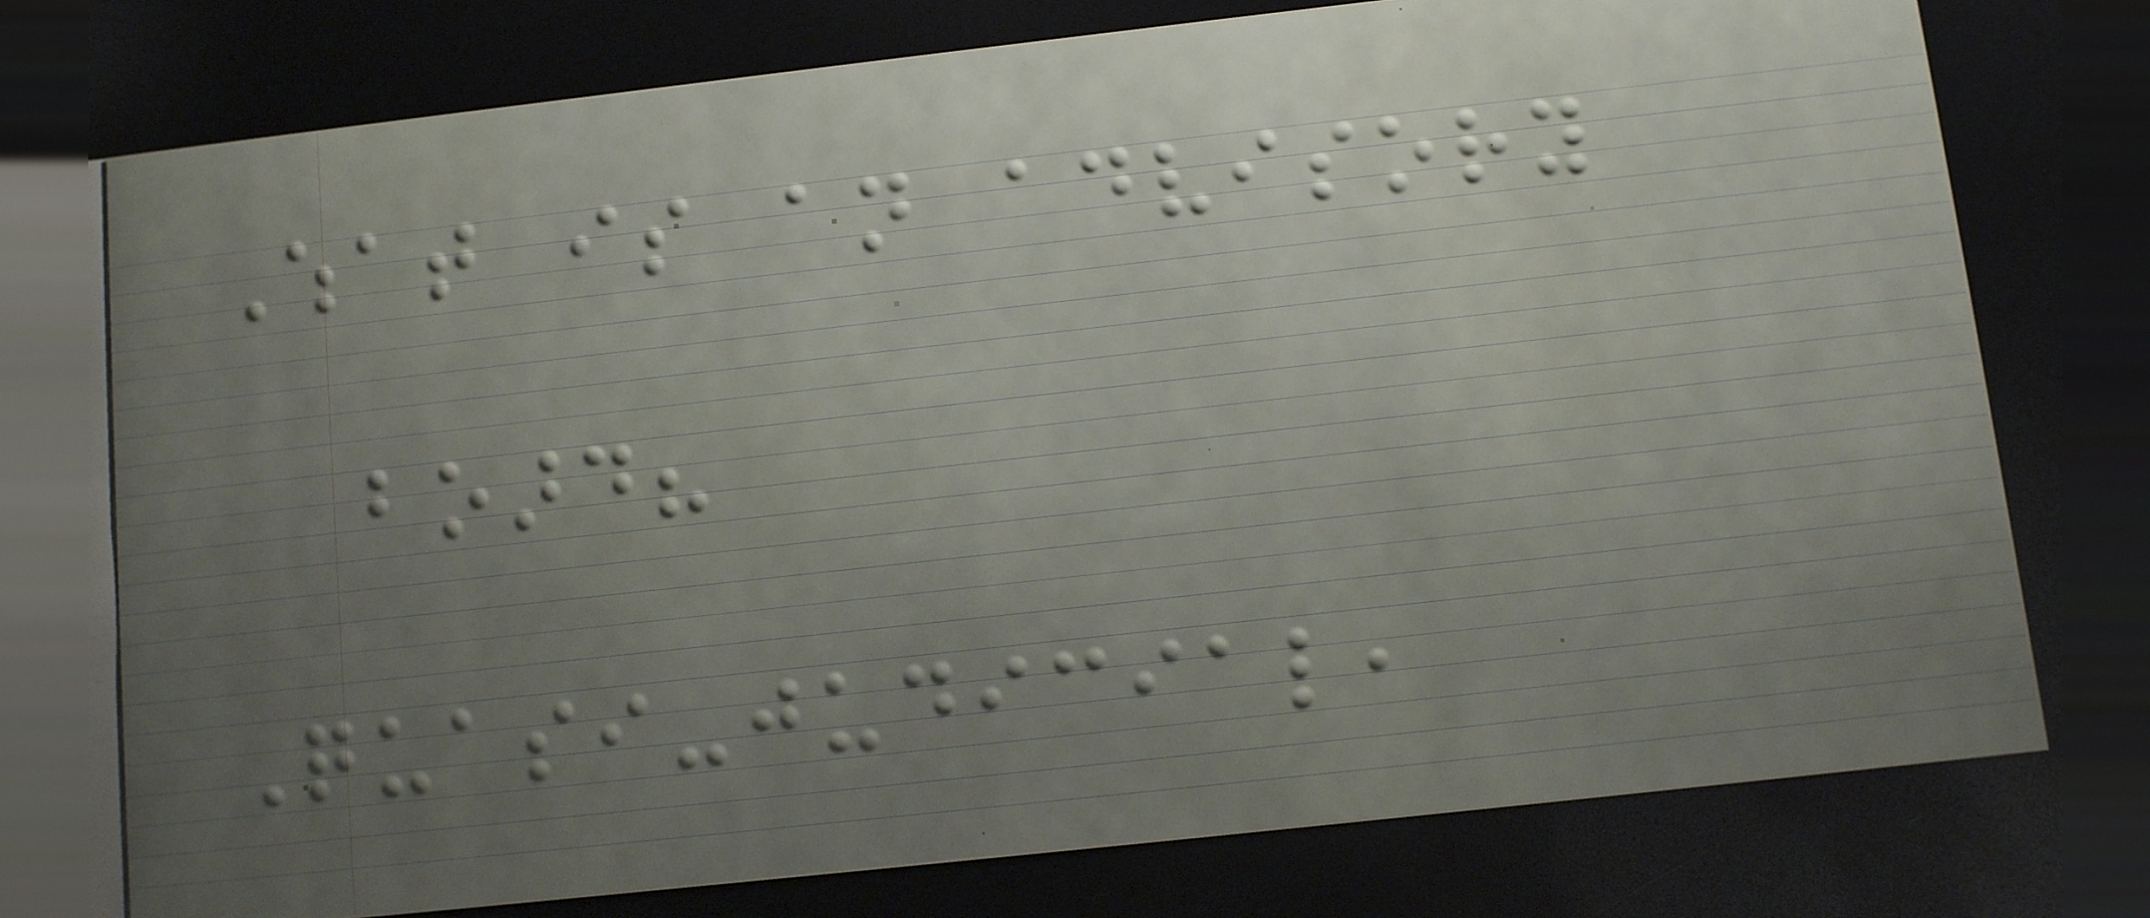What is an advisory
board?
Quasi-judicial,
